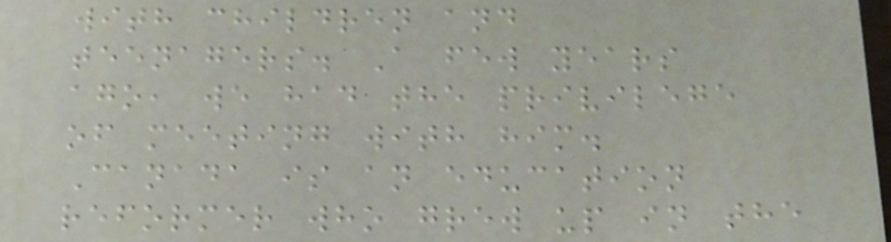with children and
teenagers. A few years
ago, we had the privilege
of meeting with him.
Canada is an education
reformer who grew up in the
